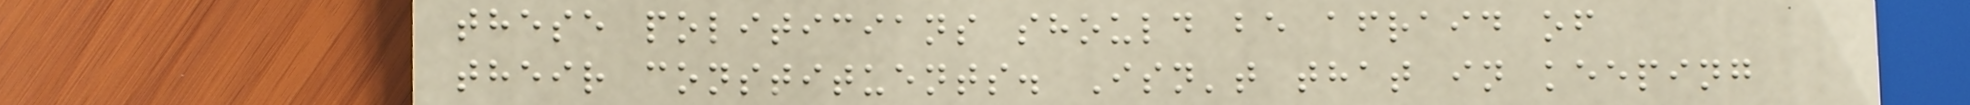these politicians should be afraid of
their constituents. Isn't that in keeping
